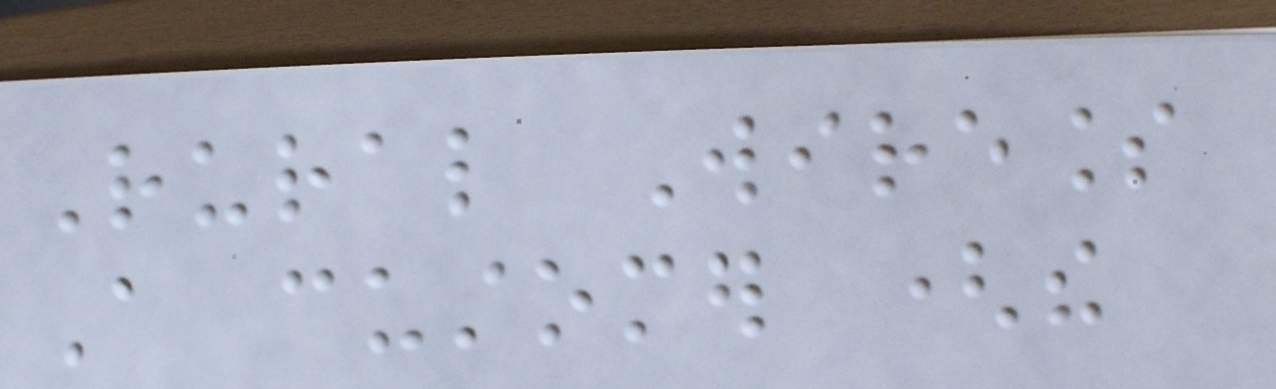Rural Wireless
A customer (the
